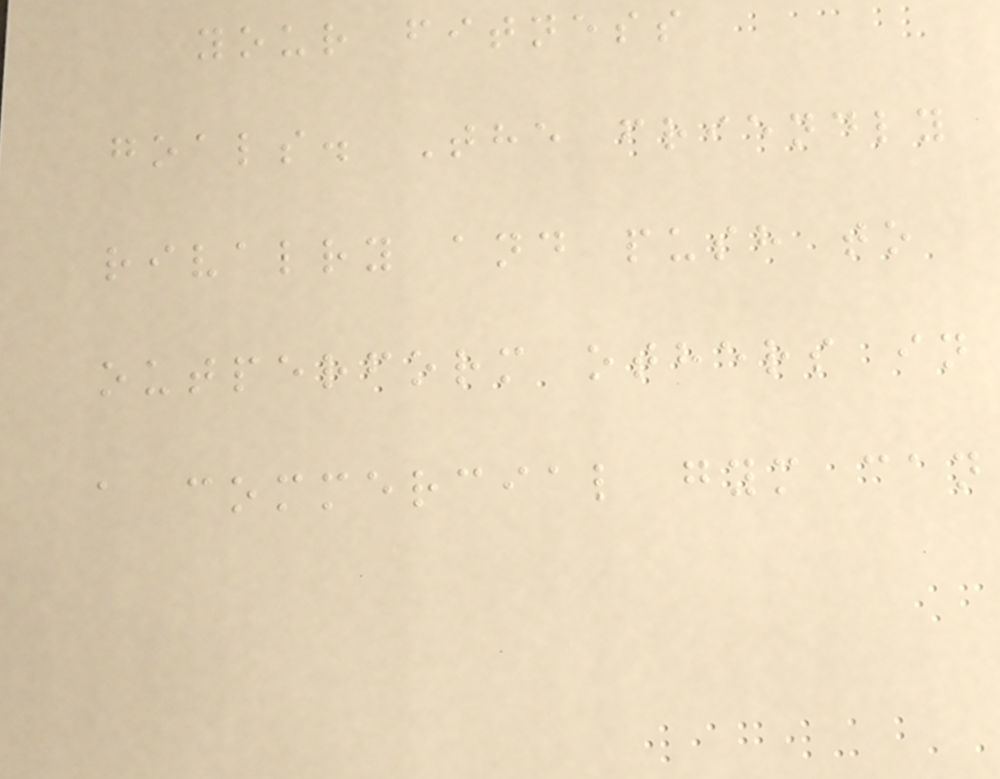your fitness
goals. The friendly
rivalry and push to
outperform others in
a commercial gym can
